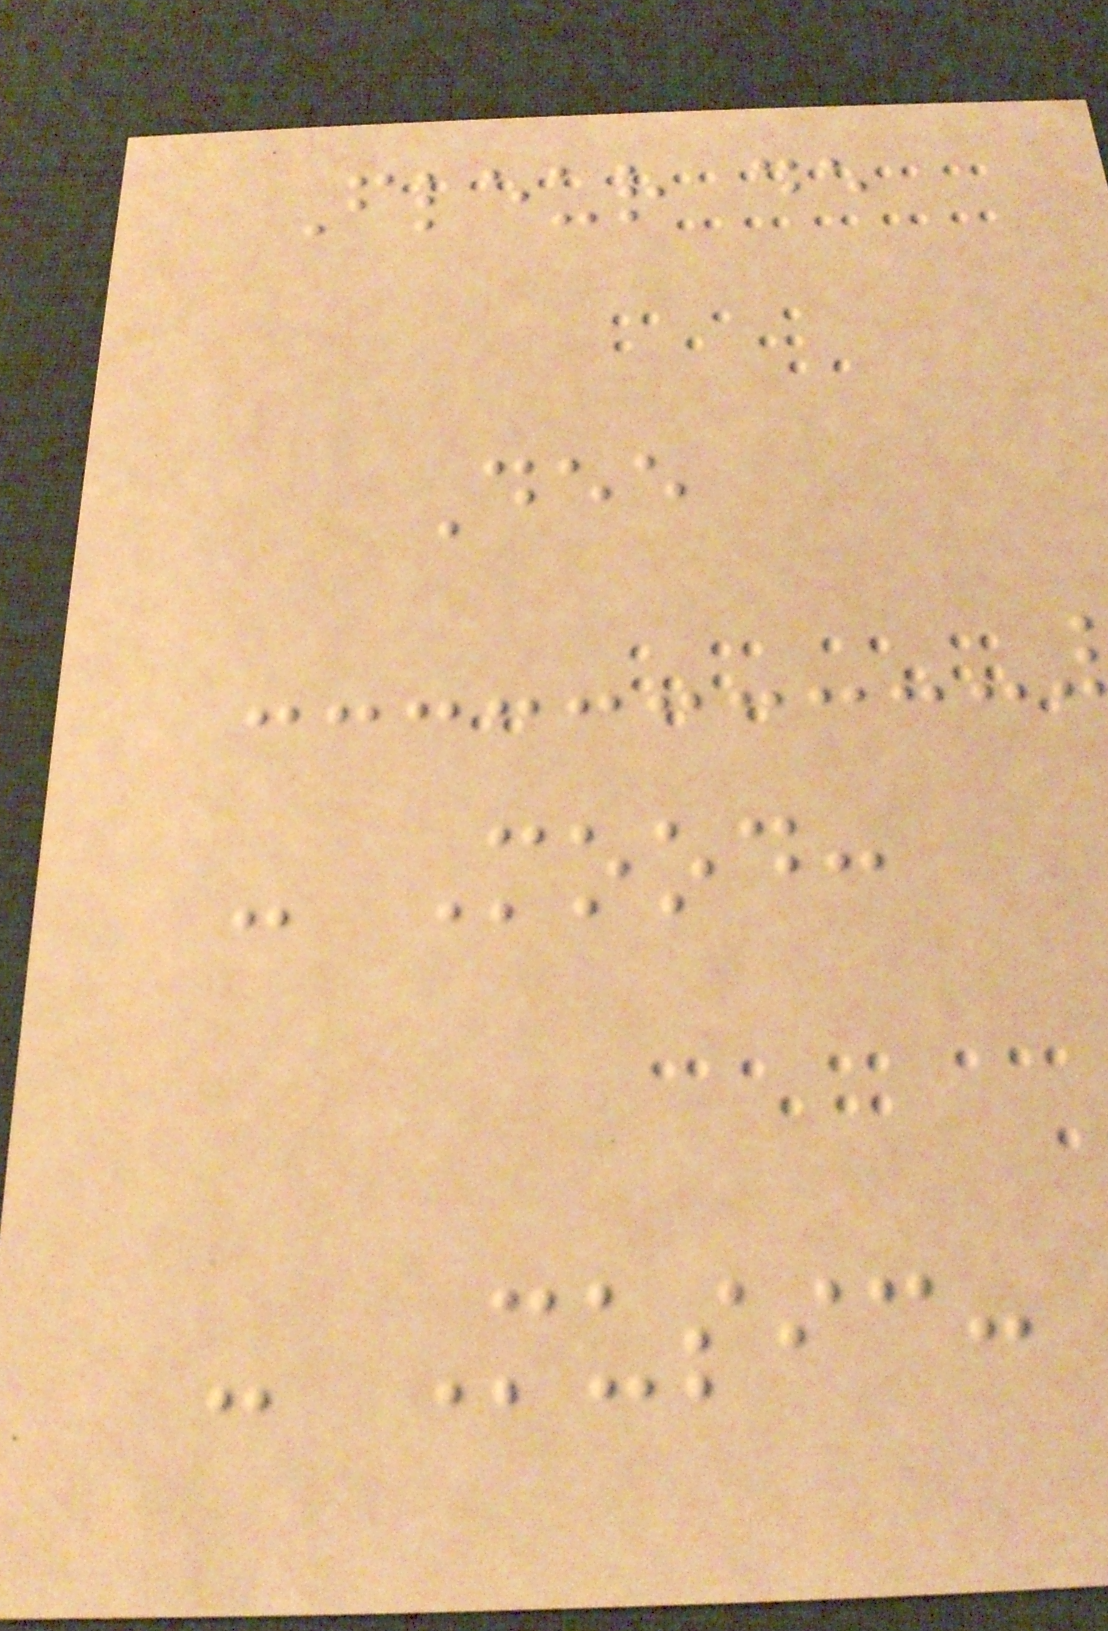Fleur de
Dee
- Mood:
- Music:
